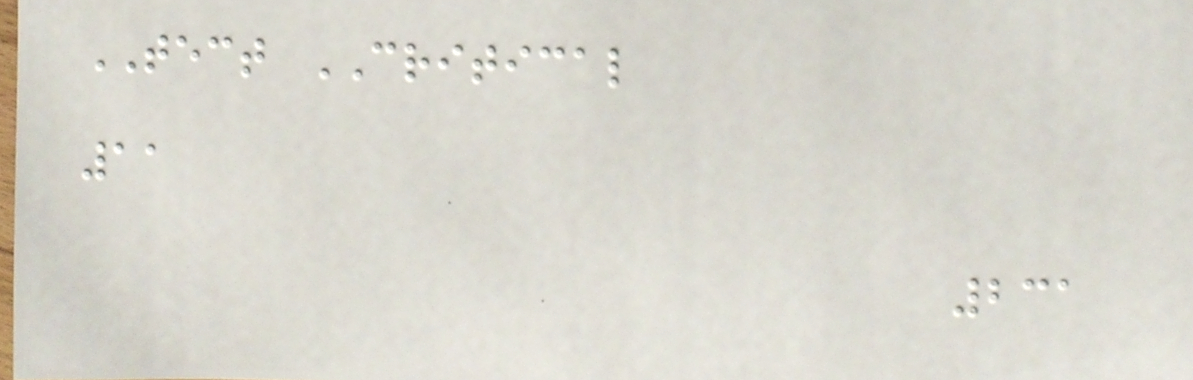TECT CRITICAL
11
231
